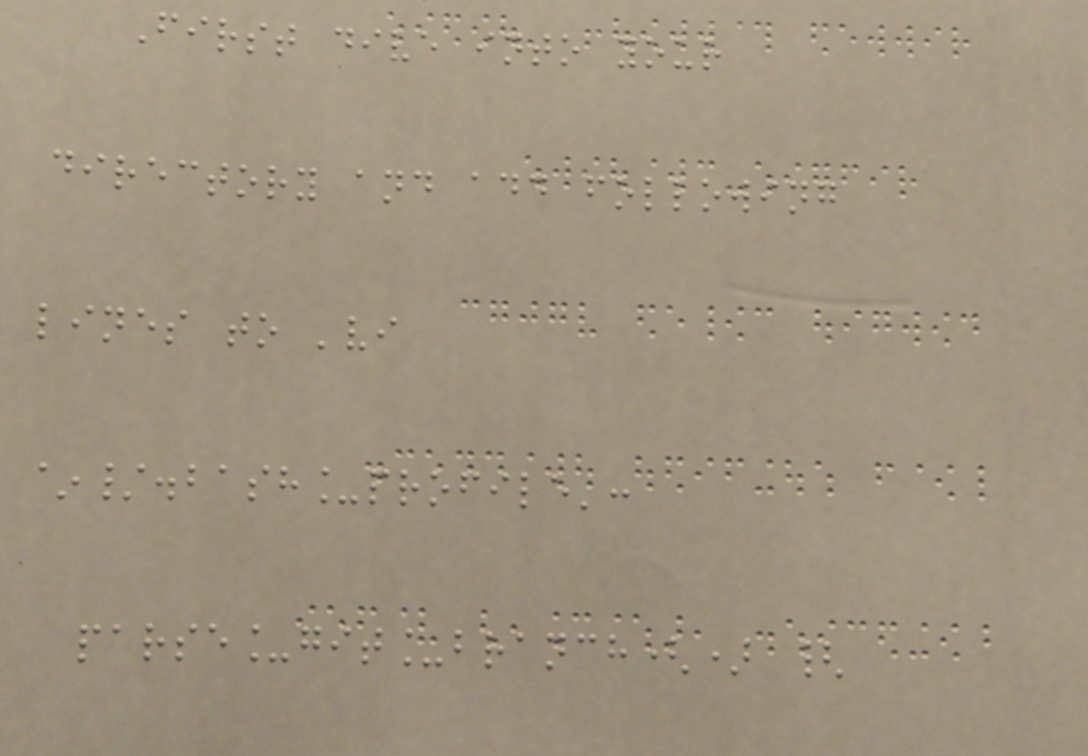First dive into your
directory and add following
lines to 'vi
~/.bash_profile':
parse_git_branch() {
